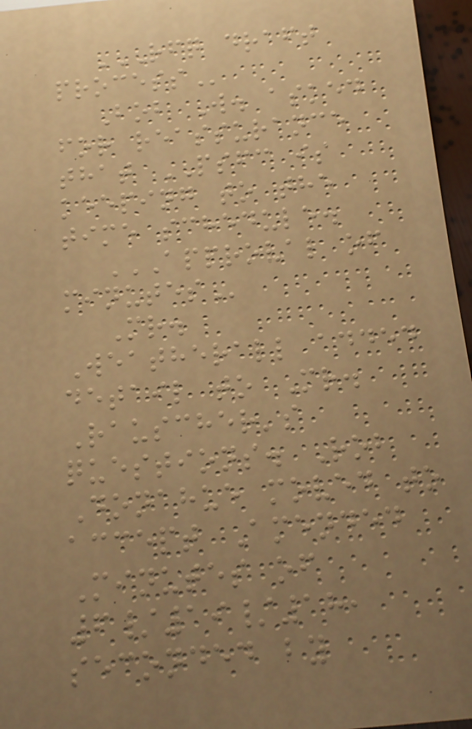RFQ DRAFT
PROCESS
Bob W. asked
for reassurance
that PSFC is
keeping to the
time schedule.
APPROVAL OF
MINUTES
Mr.
Weatherall added
detail to Mr.
Rauscher's
questions. Rob
Donahue moved to
accept Amended
Minutes of
6/19/18,
seconded by
